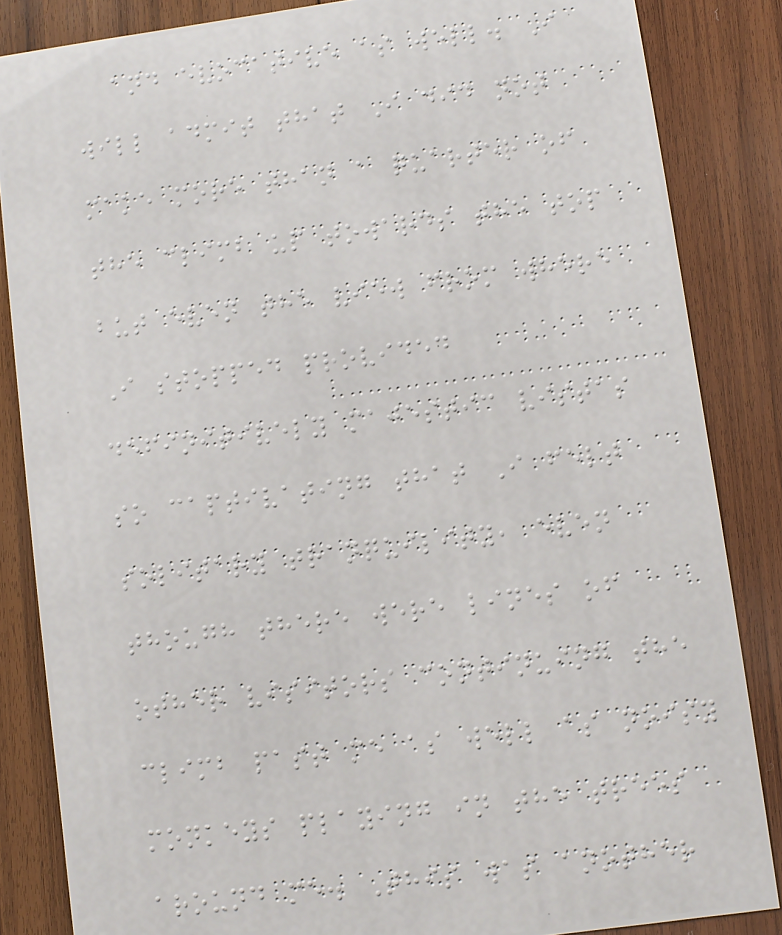and evocative as well. I
will admit that I did not
make more than a quarter of
the climb up towards the top
but even the view from where
I stopped provided
definitively majestic vistas
so captivating that I felt
solitary tranquility, even
though there were lines of
other visitors continuing the
climb past me as well as noisy
monkeys playing in the trees
around me. This was another
